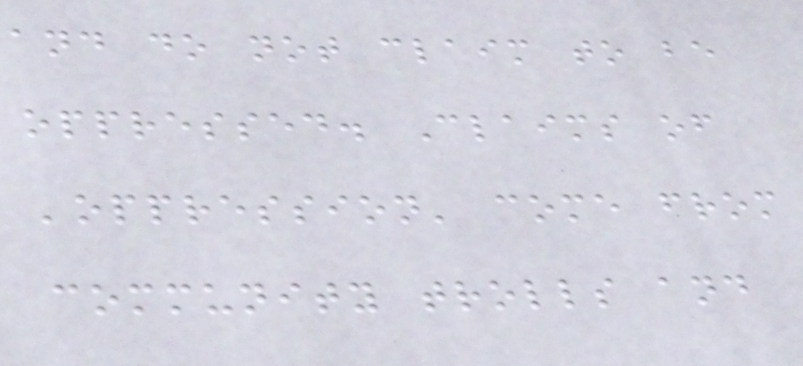and do not claim to be
oppressed. Claims of
'oppression' come from
community trolls and
